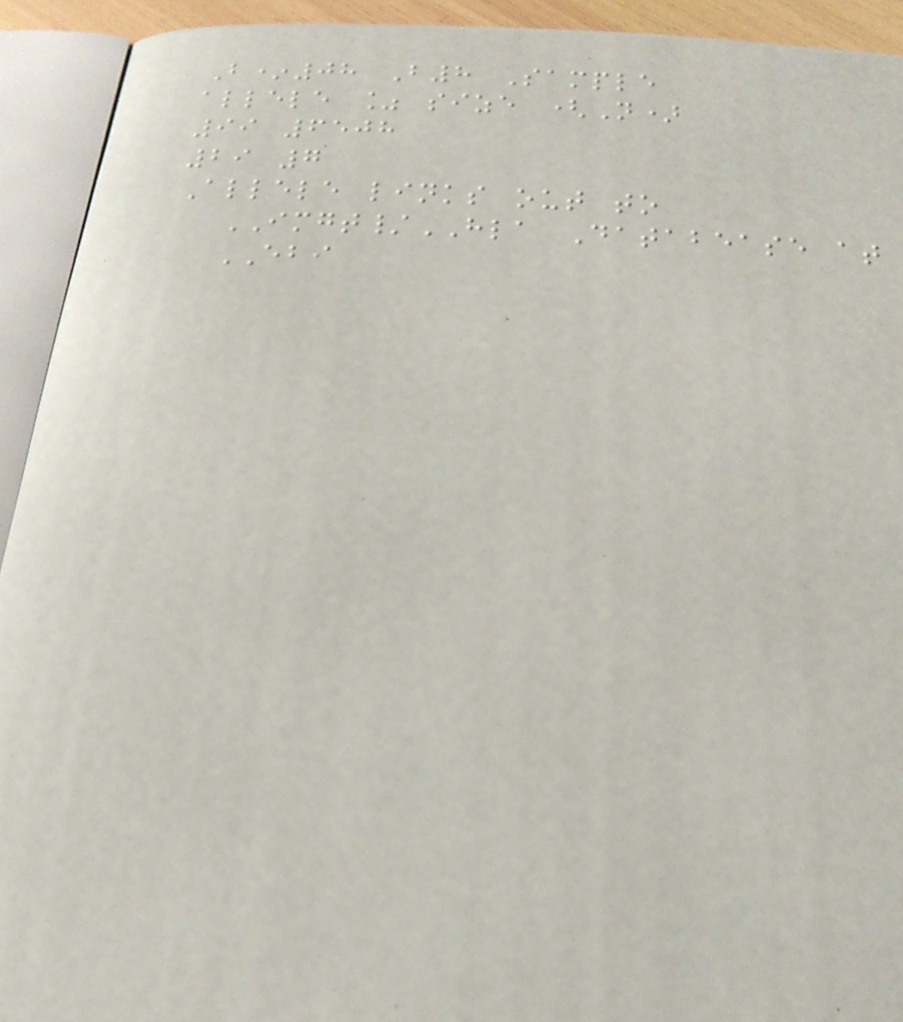B*08 B8 Sample
allele % size (N)
99 6508
29 7
Allele links out to
IMGT/HLA Databease at
EBI
